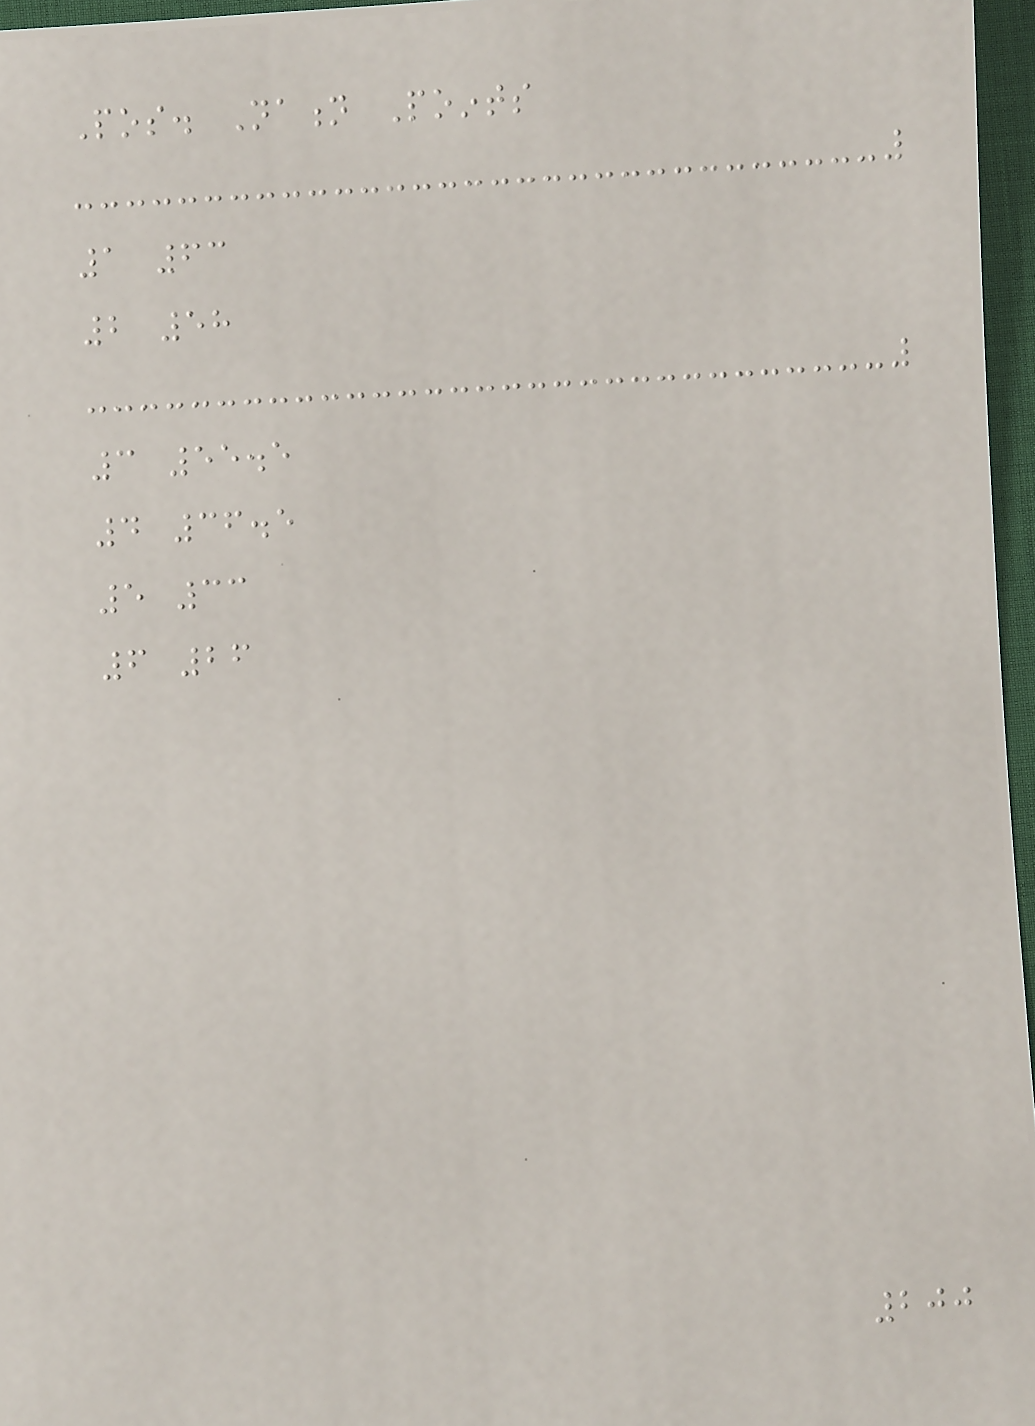Pos. Nation Points
1 63
2 58
3 55.5
4 36.5
5 33
6 26
200
